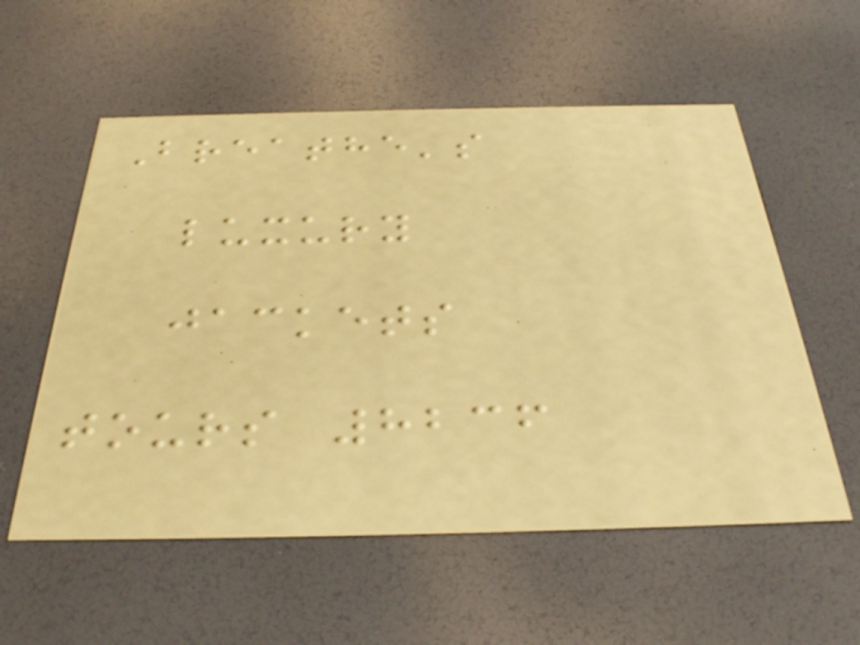Breathe's
luxury
jackets
tours 8236
